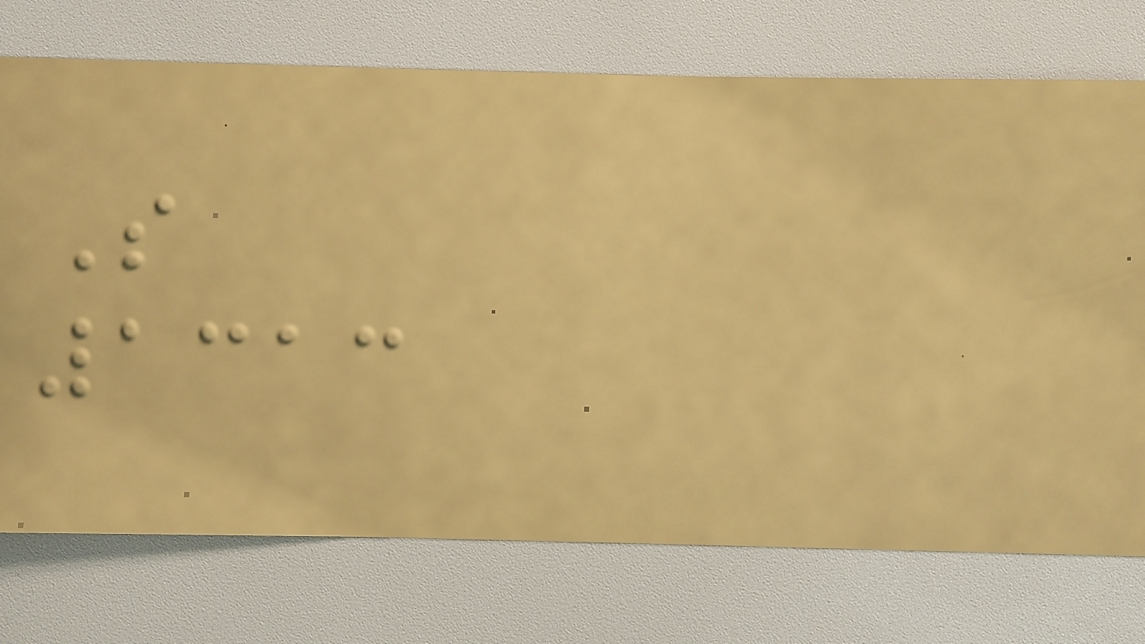S
1313
